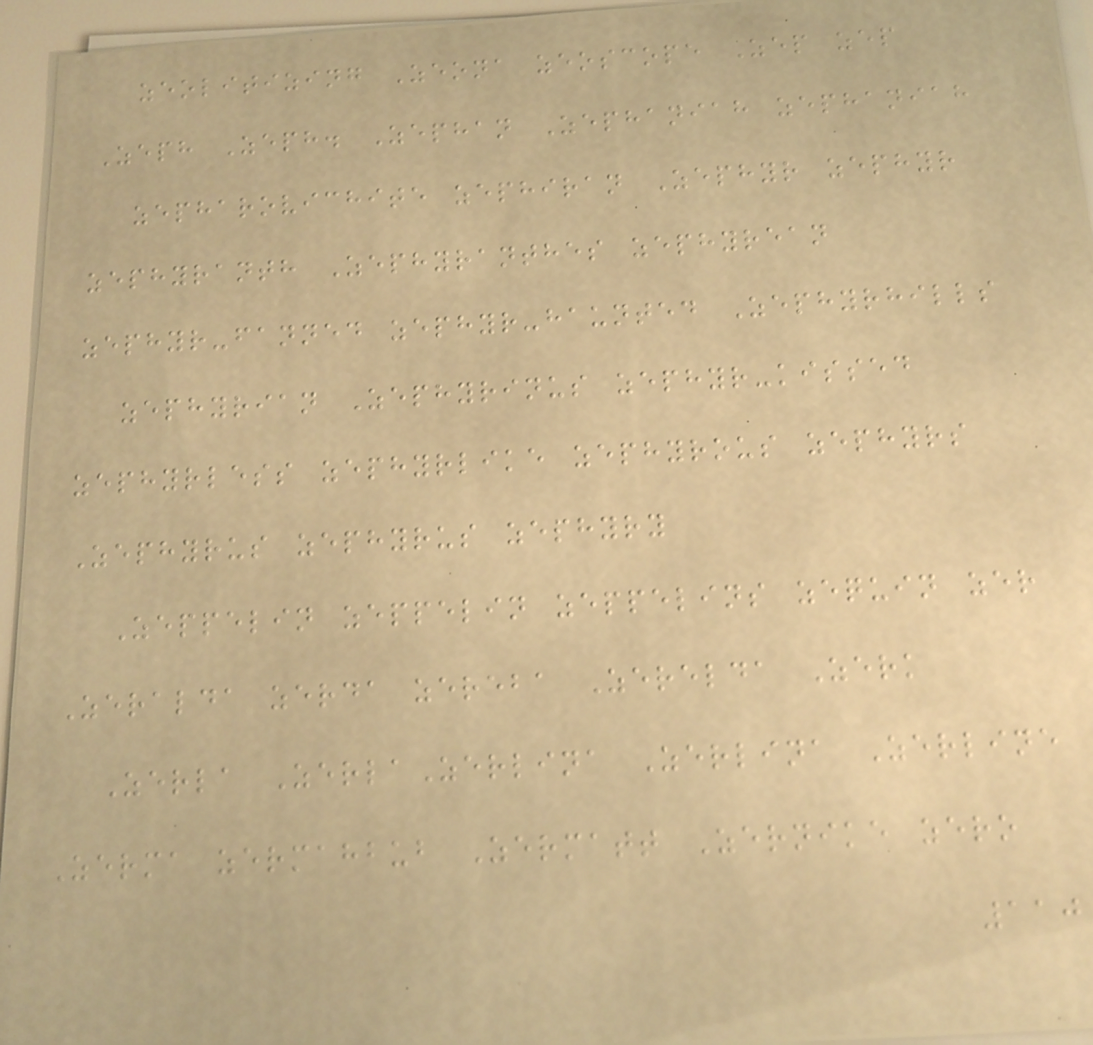zeolitizing Zeona zeoscope Zep zep
Zeph Zeph. Zephan Zephaniah zephaniah
zepharovichite zephiran Zephyr zephyr
zephyranth Zephyranthes zephyrean
zephyr-fanned zephyr-haunted Zephyrhills
zephyrian Zephyrinus zephyr-kissed
zephyrless zephyrlike zephyrous zephyrs
Zephyrus zephyrus zephyry
Zeppelin zeppelin zeppelins zequin zer
Zeralda zerda zereba Zerelda Zerk
Zerla ZerlaZerlina Zerlina Zerline
Zerma zermahbub Zermatt Zernike zero
110
